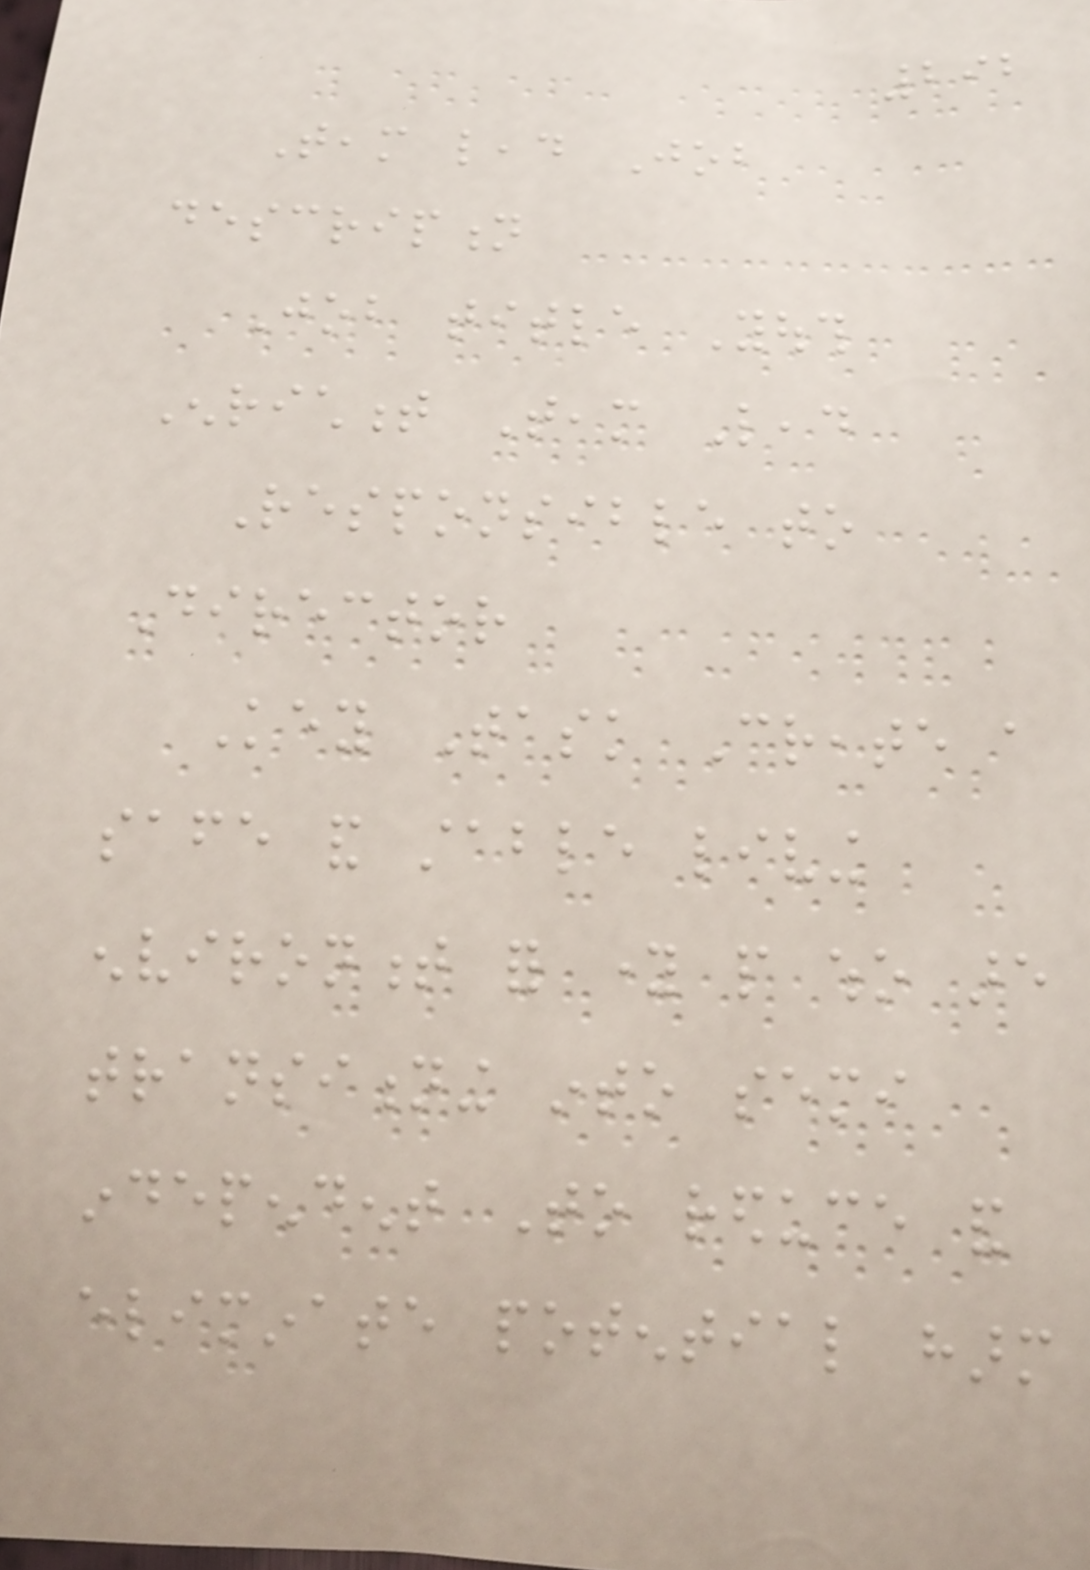292
Team lead Job
description
Job title Youth
Enrichment Team Lead
Responsible to
Director
Key Task Create a
safe and stable living
environment for young people who are
transitioning into semi
independent To reduce and
eliminate potential harm
